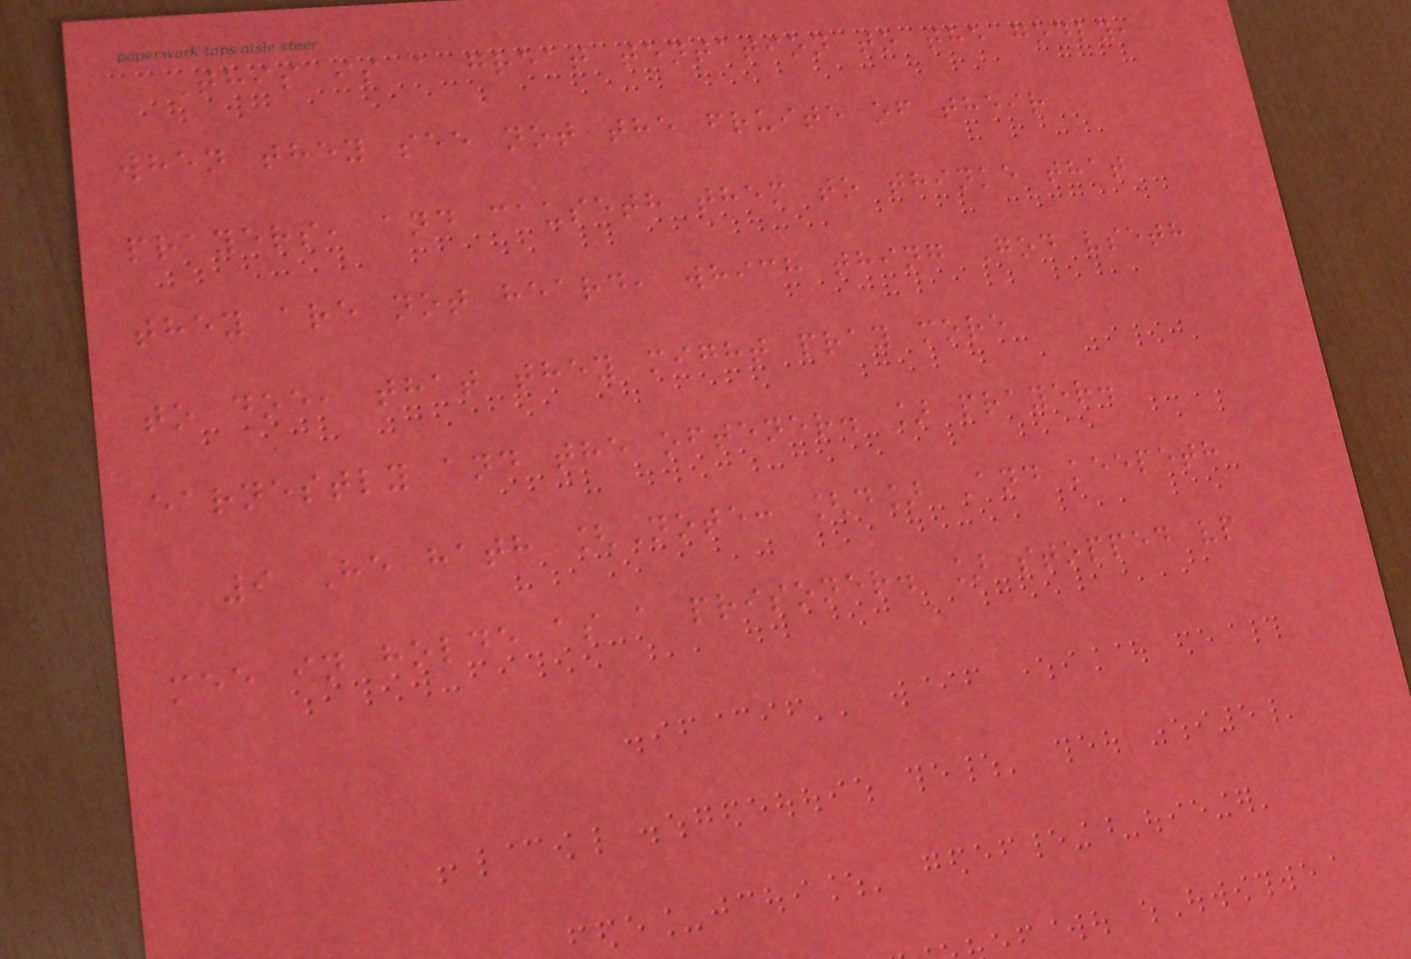This is a great tentation to the godly,
when they see not the fruite of their
prayers, and causeth them to thinke that
they are not heard, which thing God vseth
to doe, that they might pray more
earnestly and the oftener. ] prayer.
9 He hath [Note: [d] And keepeth
mee in holde as a prisoner. ] stopped vp
